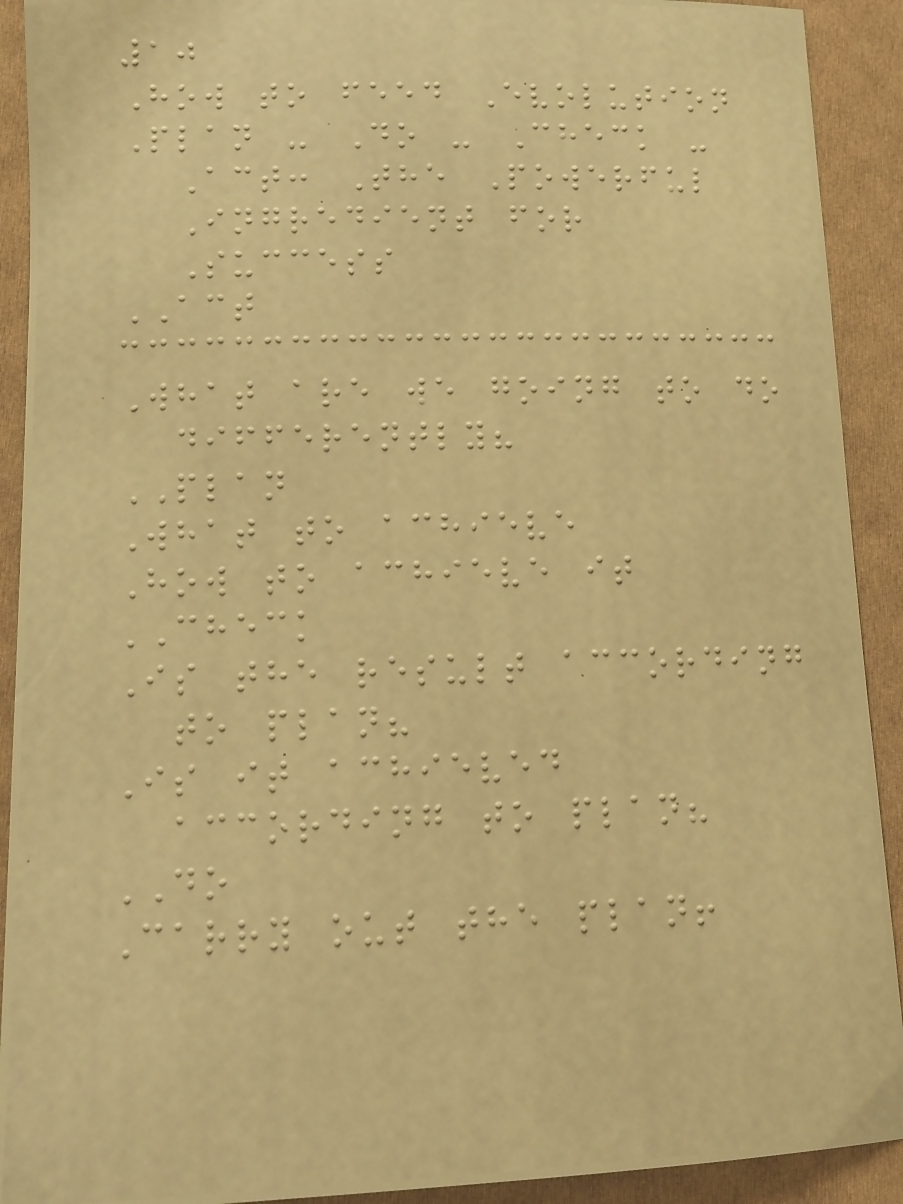10
How to feed Evolution
Plan - Do - Check -
Act: The Powerful
Ingredient for
Success
ACT
What are we going to do
differently?
PLAN
What to achieve
How to achieve it
CHECK
Is the result according
to plan?
Is it achieved
according to plan?
DO
Carry out the plan!
